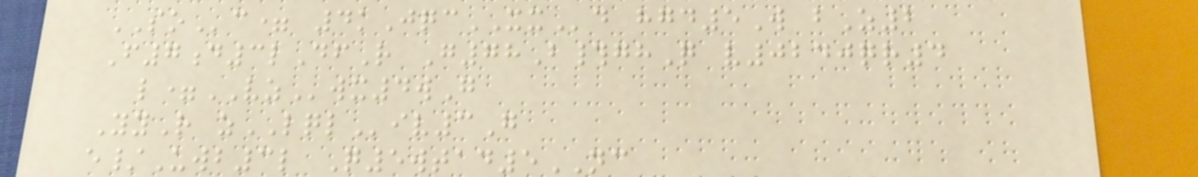SOc= 4kJqcXXd hgd5W bZ2
F7d3lDfR G78B#ghQ v0240qr4
l=VZwx4wG
YyR zLQLiv3G
e/Uwb3l Q5wtad5NC
